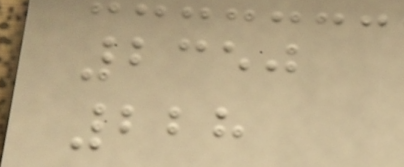2350
228
